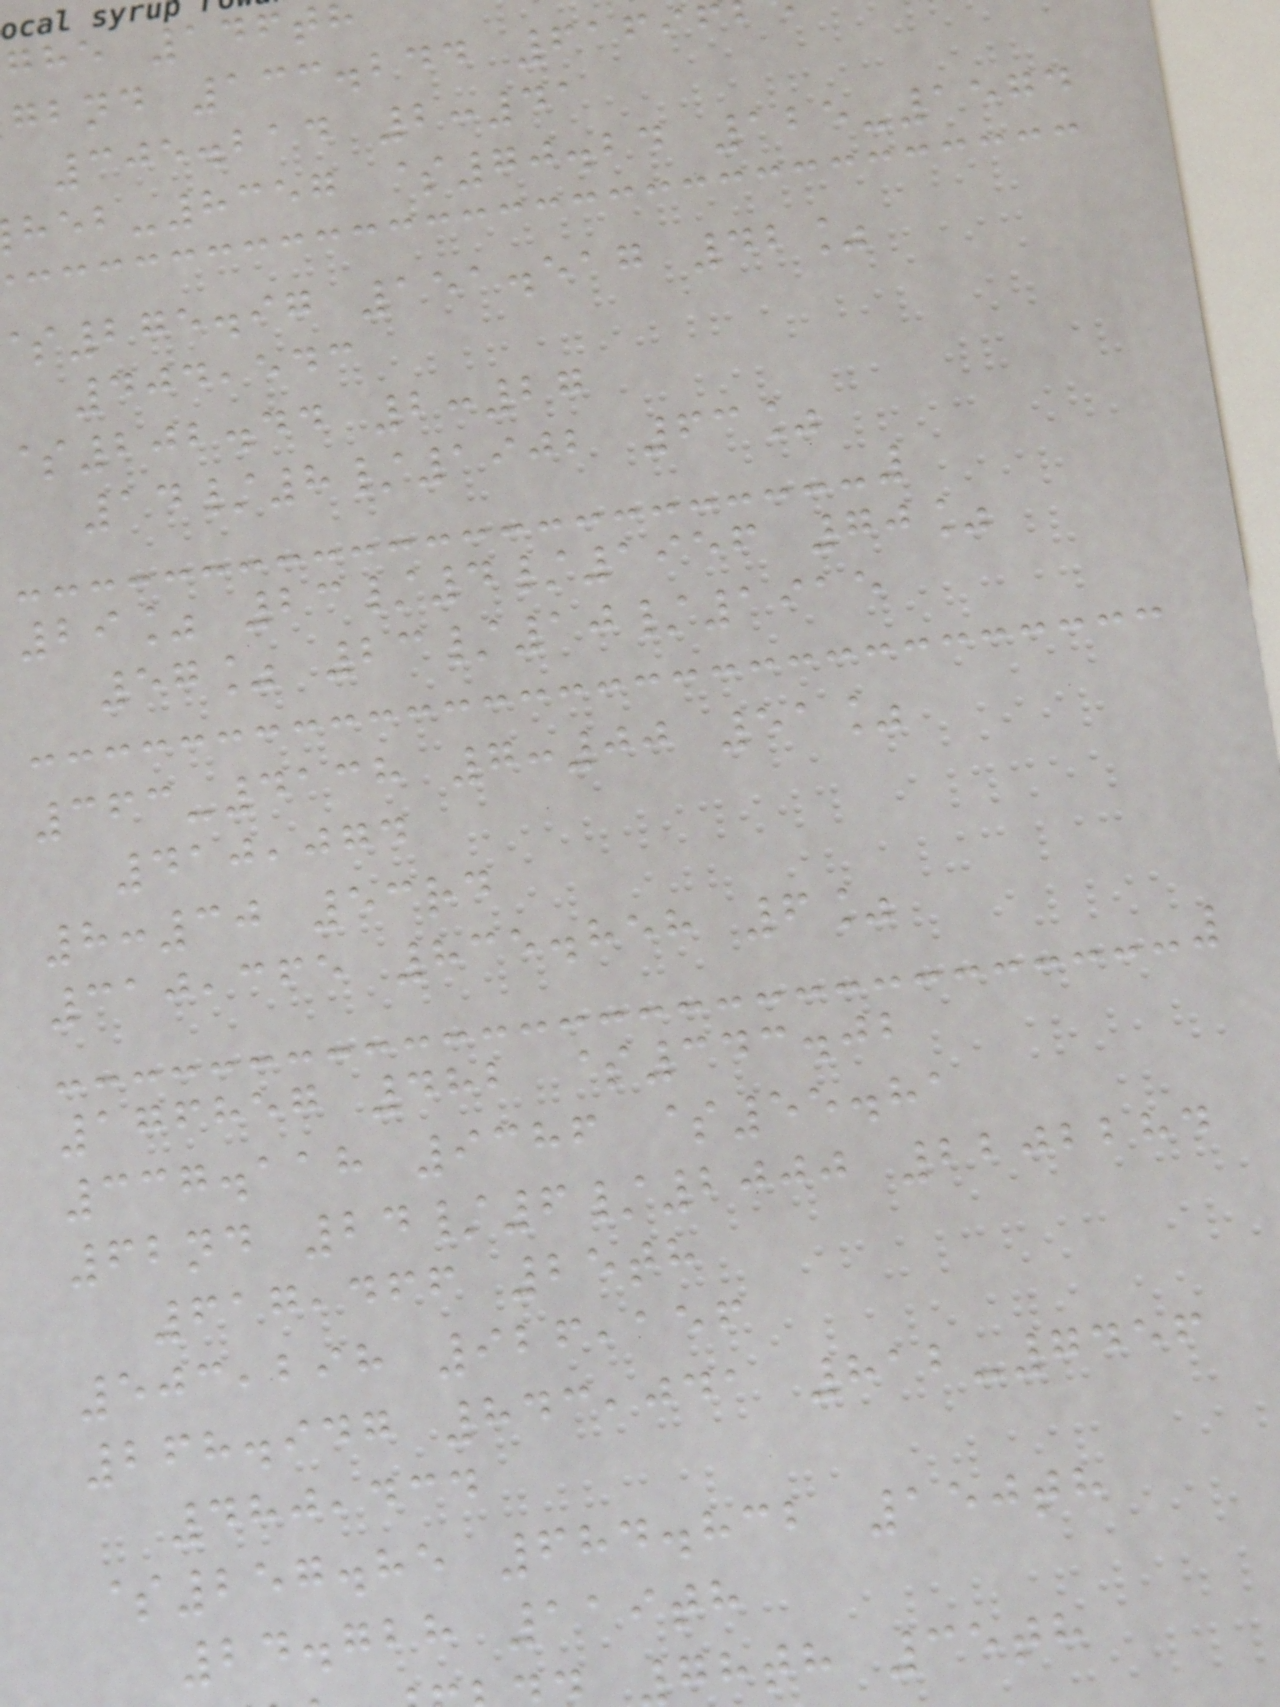ghe 146th
gbnd 133.244 61696
305.214 2:41
-8357 $70.24 125-1574
275.97 151.517 42%
404,543
$202.44 2:27
14/8/1902 63%
29% 23/4/1956 70%
57% 23/10/1915
363-4138 7:00 51%
410,074
8:30 53rd
310,365 835.858 6%
176857 482 $343.02
337.118 9386 $55.81
62nd 24/6/2000 2202284
617,466 25th
503,298 926,156
268.947 843,041 812-7456
480,434
$257.85 684.832 150th
24.728 119th
ghth 35th
